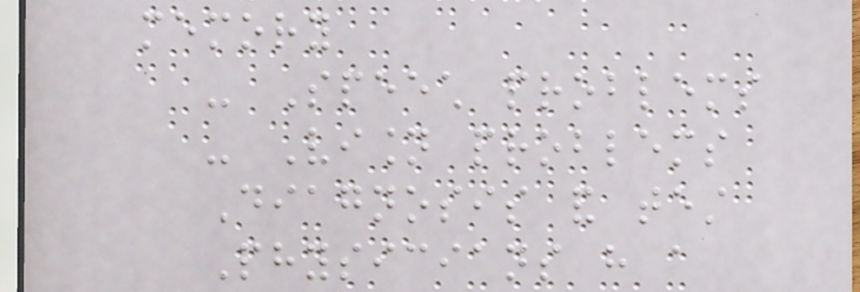memory
- Speech problems
- Vision problems
Diagnosis and test
Physicians have a
